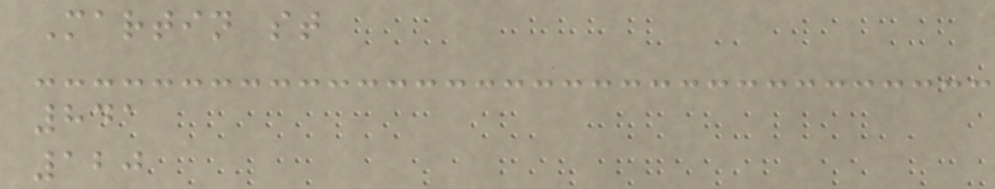Martin st
841
120
